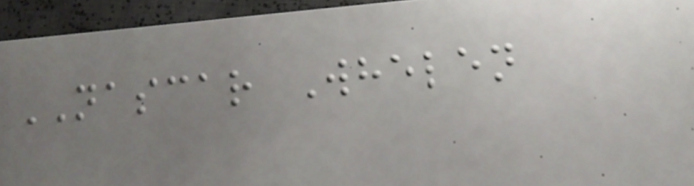NASCAR Whelen
